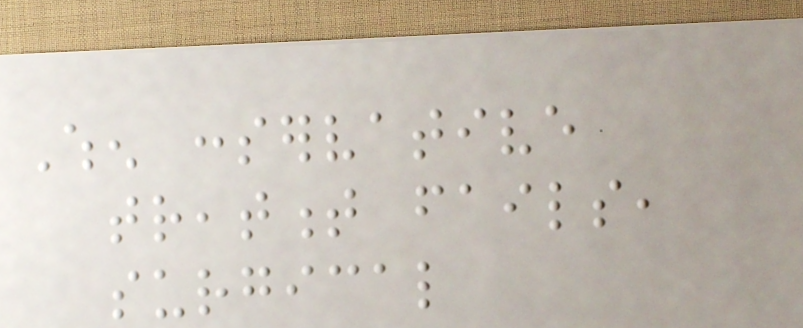When conservative
treatment fails,
surgical
